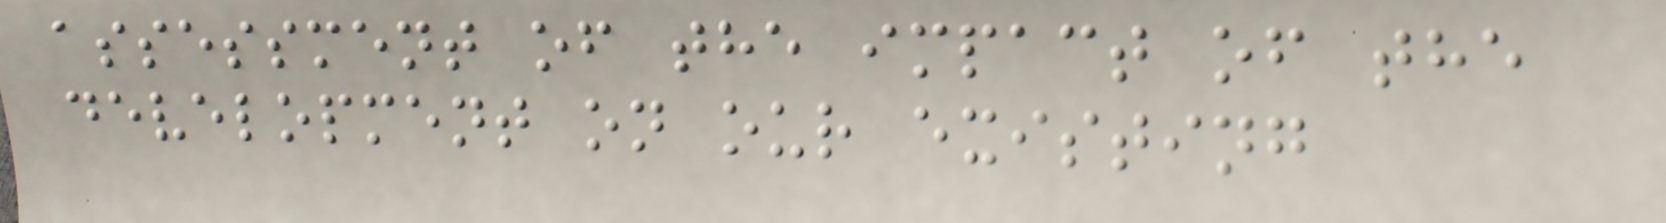assessment of the impact of the
development on our existing
